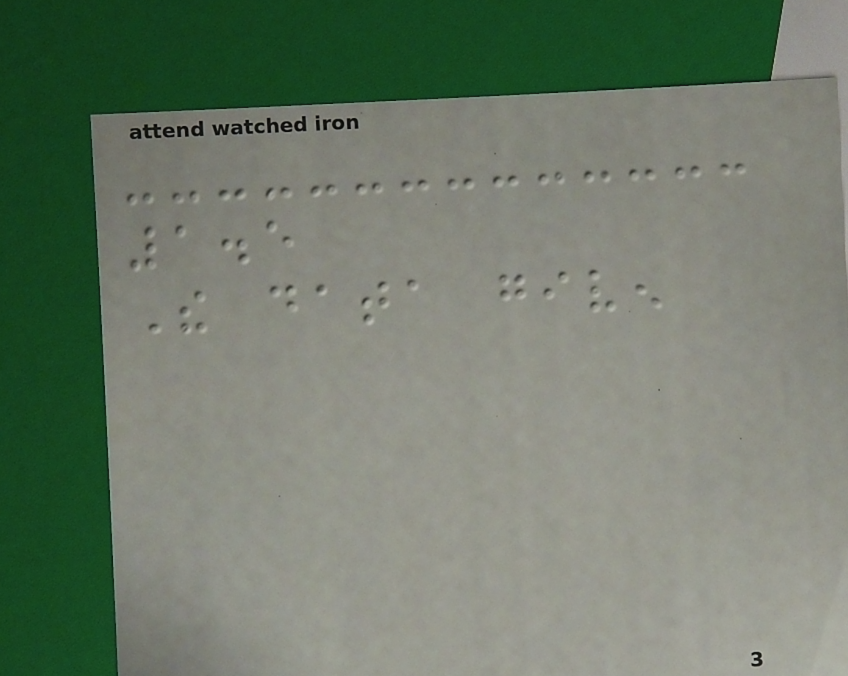1.5
The data given
